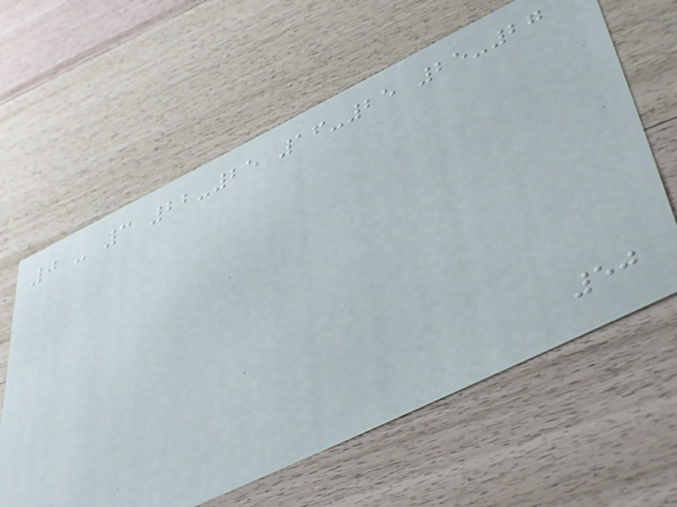0 - 3 22-25 16-25 25-27
50
